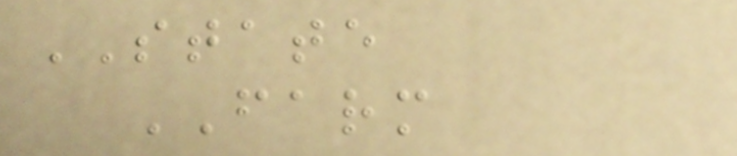STATE
FARM
